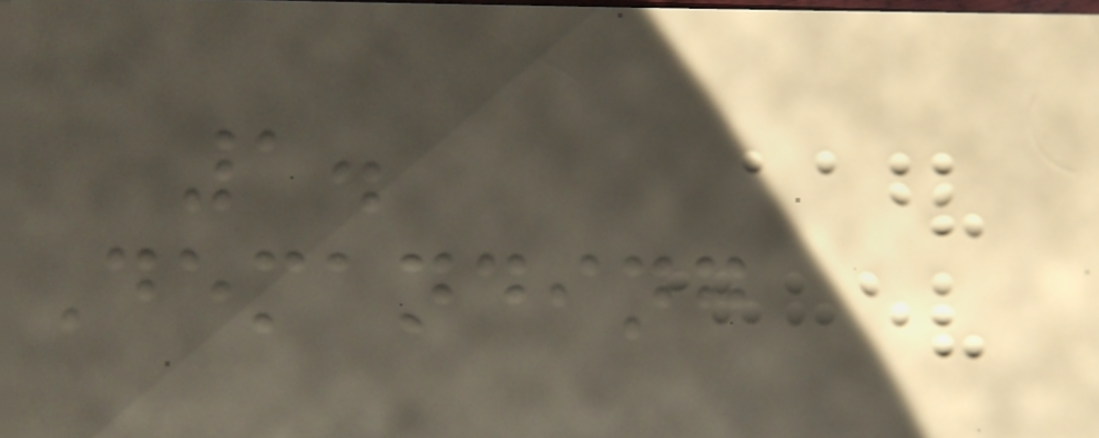1.
Demanding
